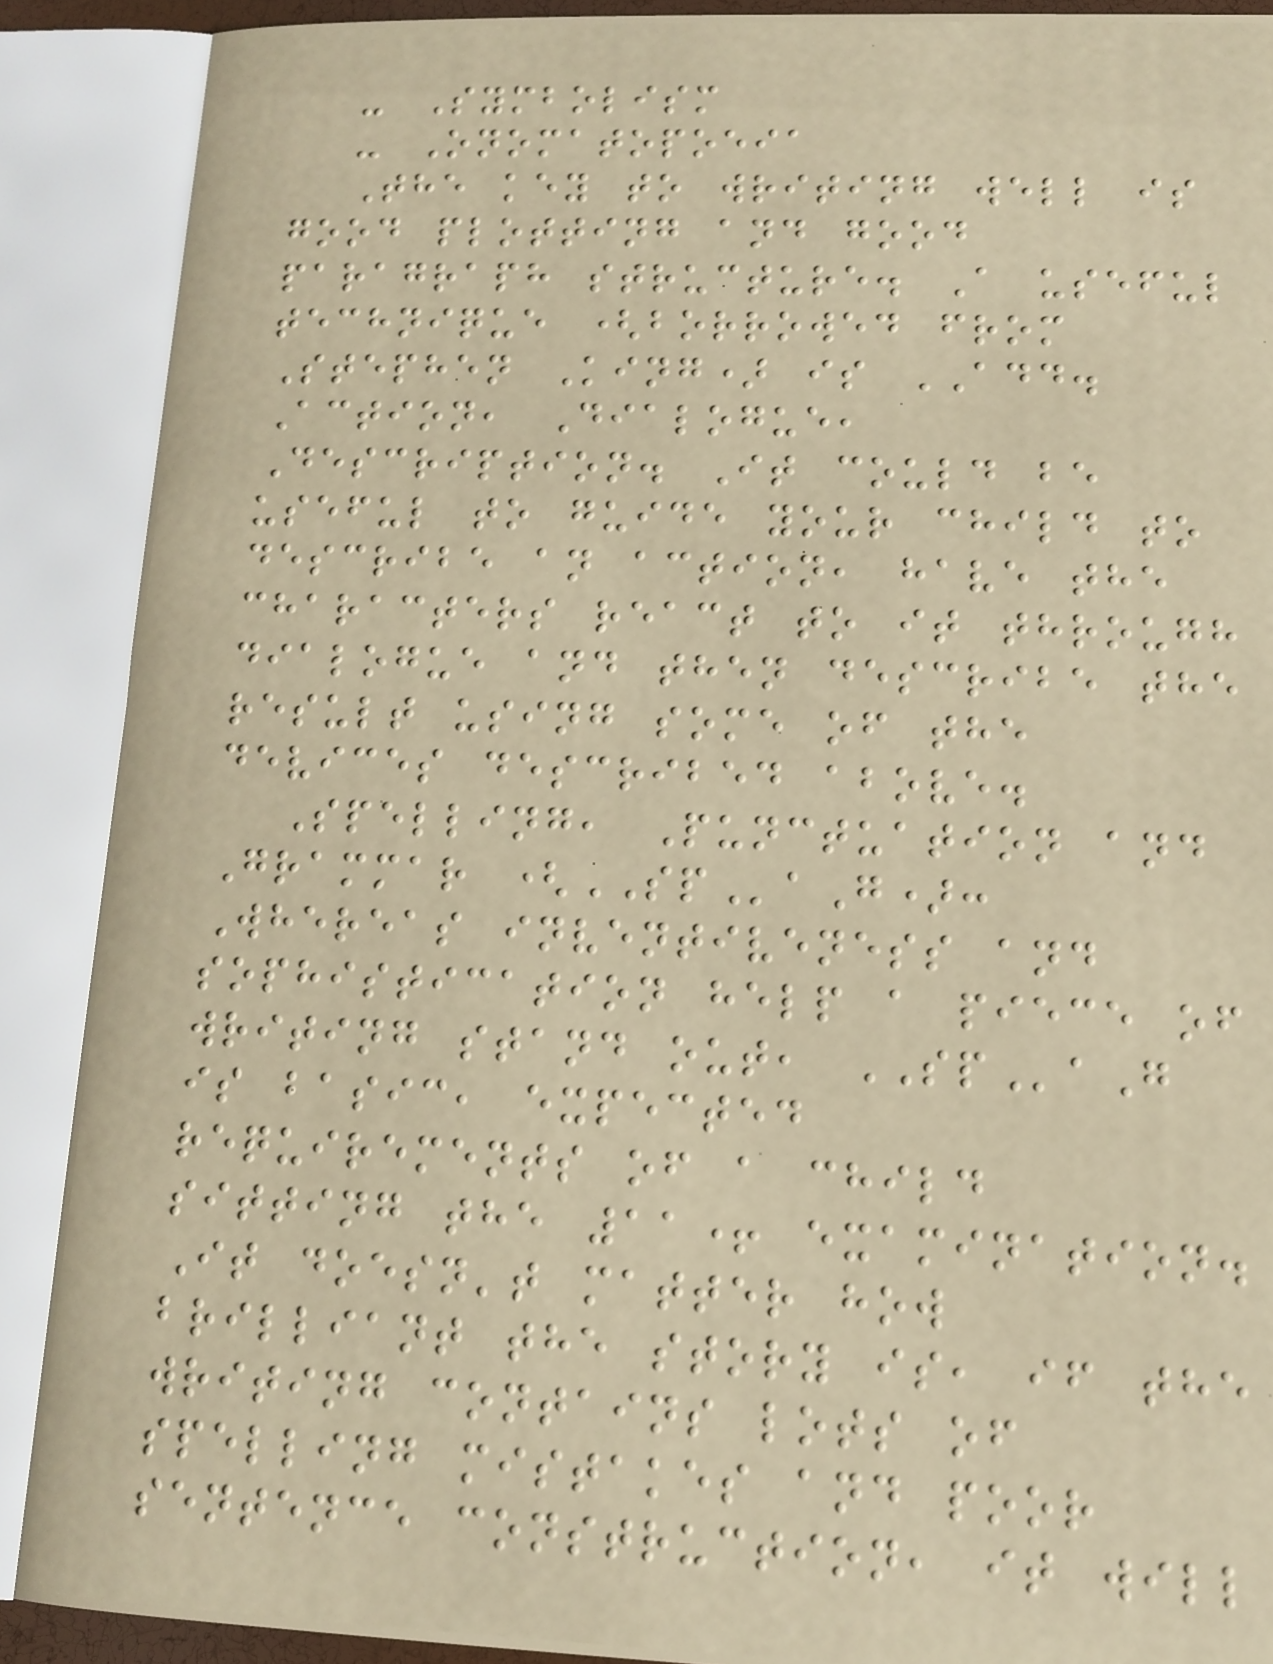- Symbolism
- Onomatopoeia
The key to writing well is
good plotting and good
paragraph structure. A useful
technique (borrowed from
Stephen King) is ADD.
Action, Dialogue,
Description. It could be
useful to guide your child to
describe an action, have the
characters react to it through
dialogue and then describe the
result using some of the
devices described above.
Spelling, Punctuation and
Grammar (SPaG):
Whereas inventiveness and
sophistication help a piece of
writing stand out, SPaG
is basic, expected
requirements of a child
sitting the 11+ examination.
It doesn't matter how
brilliant the story is, if the
writing contains lots of
spelling mistakes and poor
sentence construction, it will
